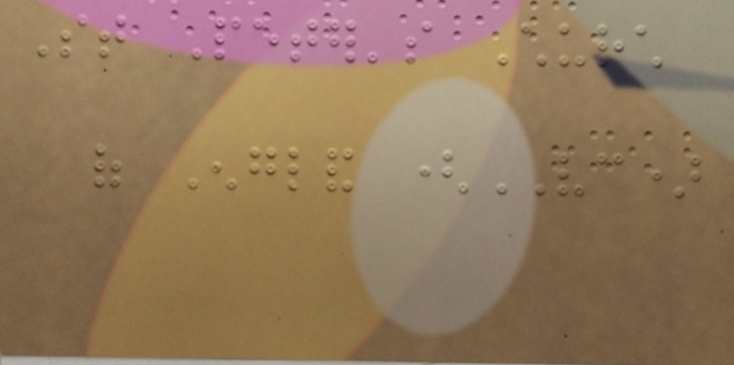St Peter's Church
of England (VC)
